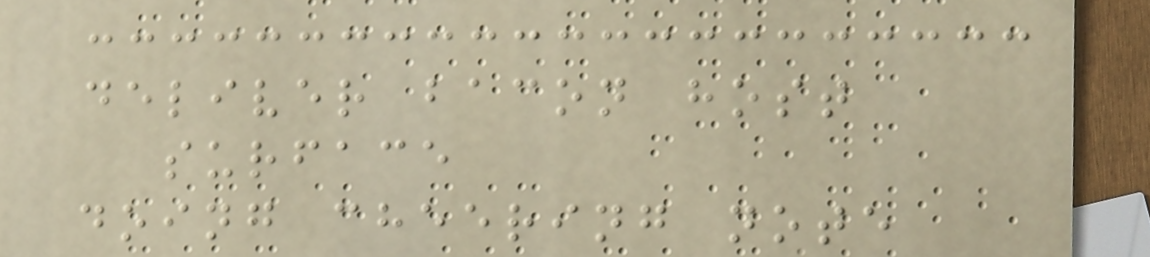deliver bacon host
surface
doing cheering note
